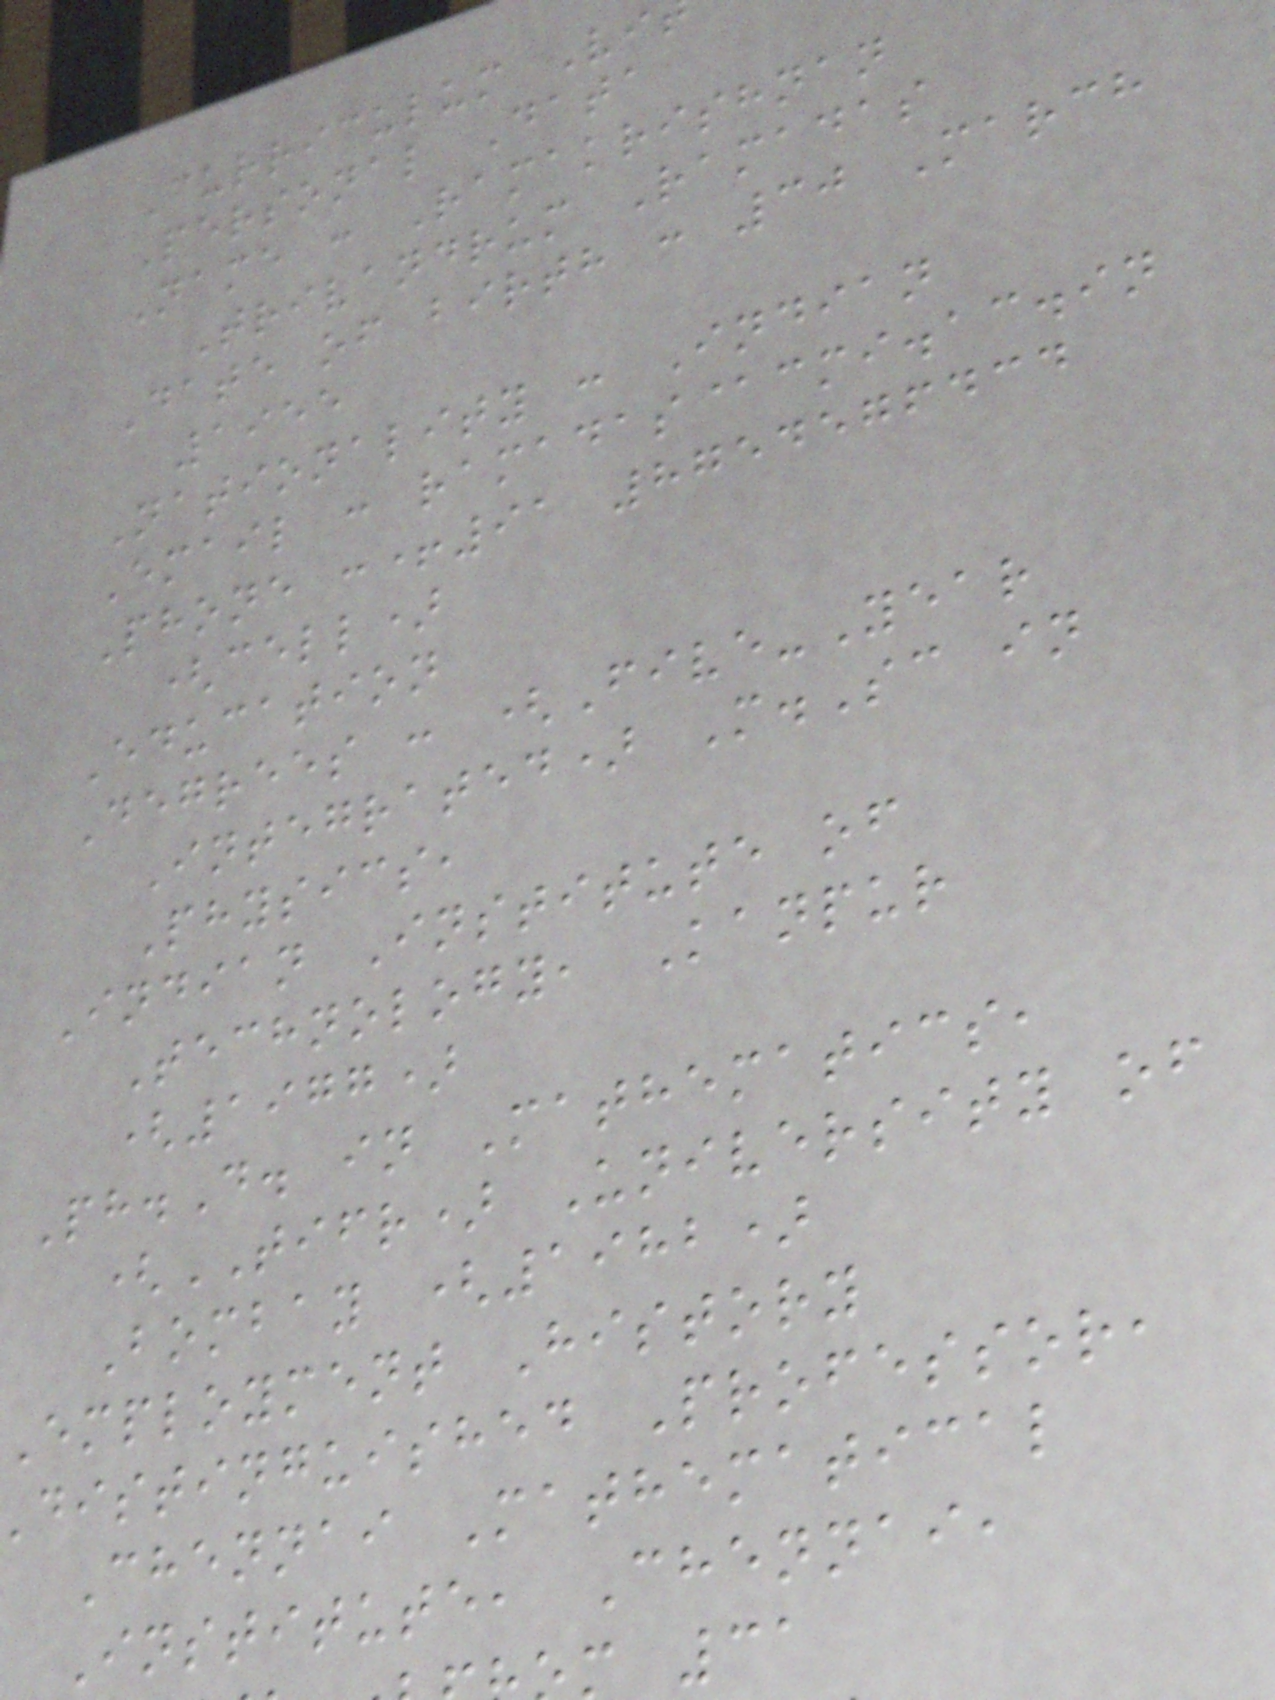Curriculum Vi
Personal Data
Name : Ramakrishnan
Trivandrum Ramadas
Date of birth : 30 March
1955
Nationality : Indian
Email : ramadas@cmi.ac.in
Phone :+91 8754576434
(cell)
Education
Degrees : (Five-Year
Integrated) M.Sc in
Physics,
Indian Institute of
Technology, Kanpur
(1977)
Ph.D. in Mathematics,
(TIFR) University of
Bombay (1982)
Employment History
distinguished Professor,
Chennai Mathematical
Institute, Chennai,
